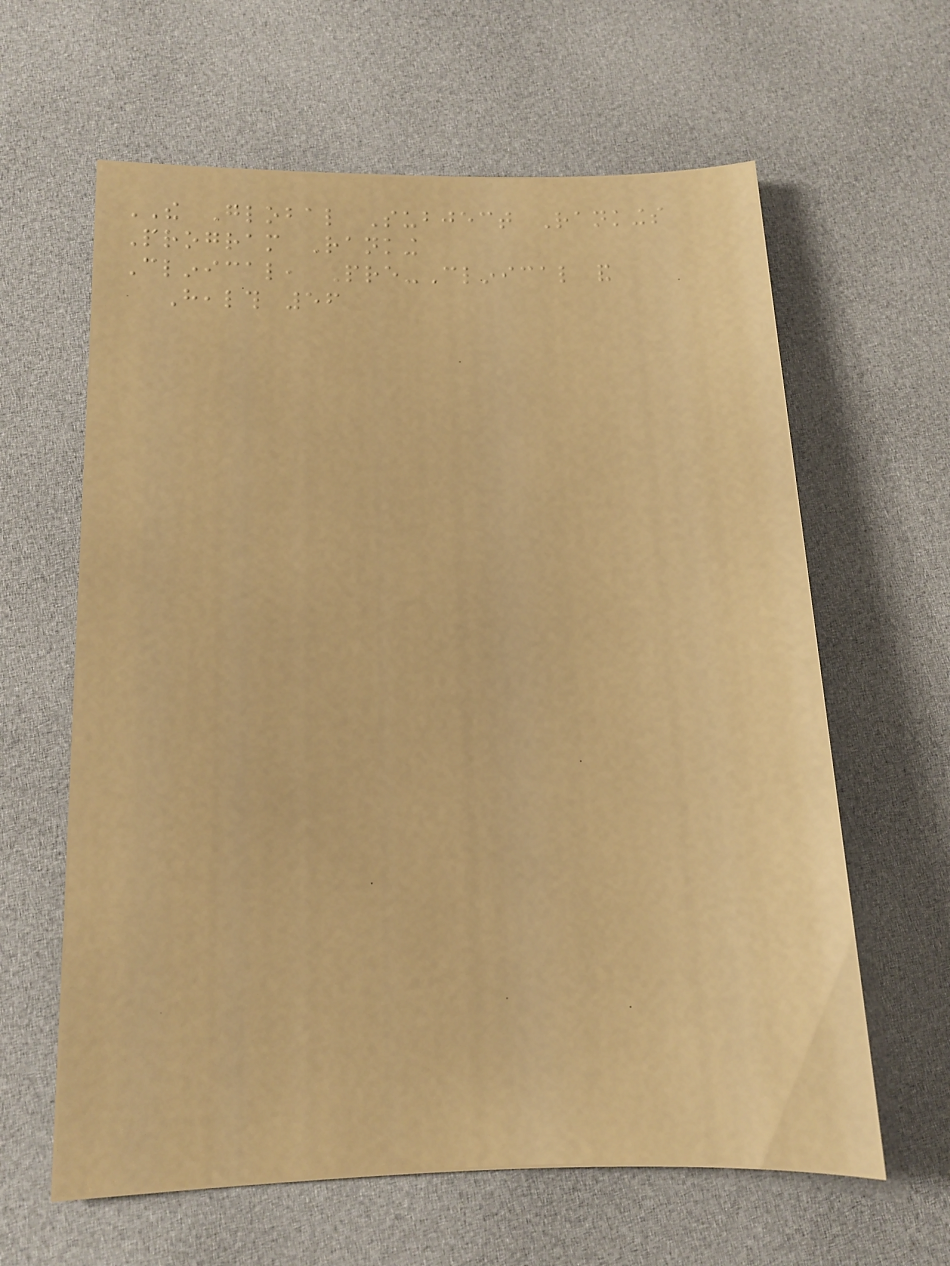THE Global Subject Rankings
Program Ranking
Clinical, Pre-Clinical and
Health 56
